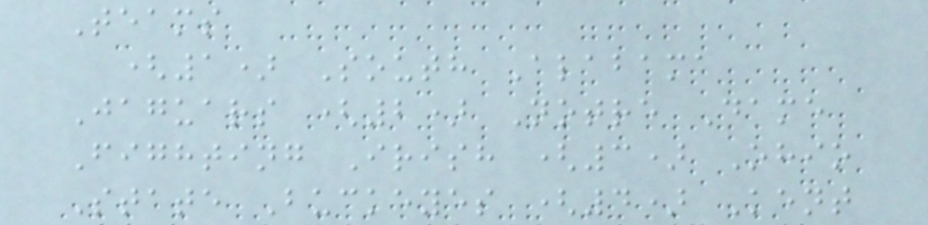Teams
(1) South Alabama
Jaguars (2) Notre Dame
Fighting Irish (3) Ohio
State Buckeyes (4) Kent
